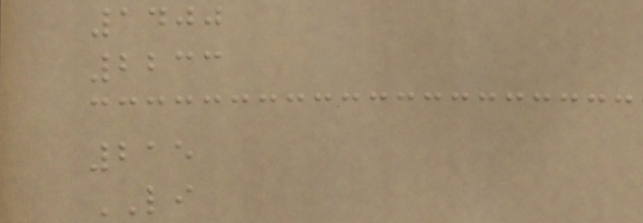1400
2233
215
LI
